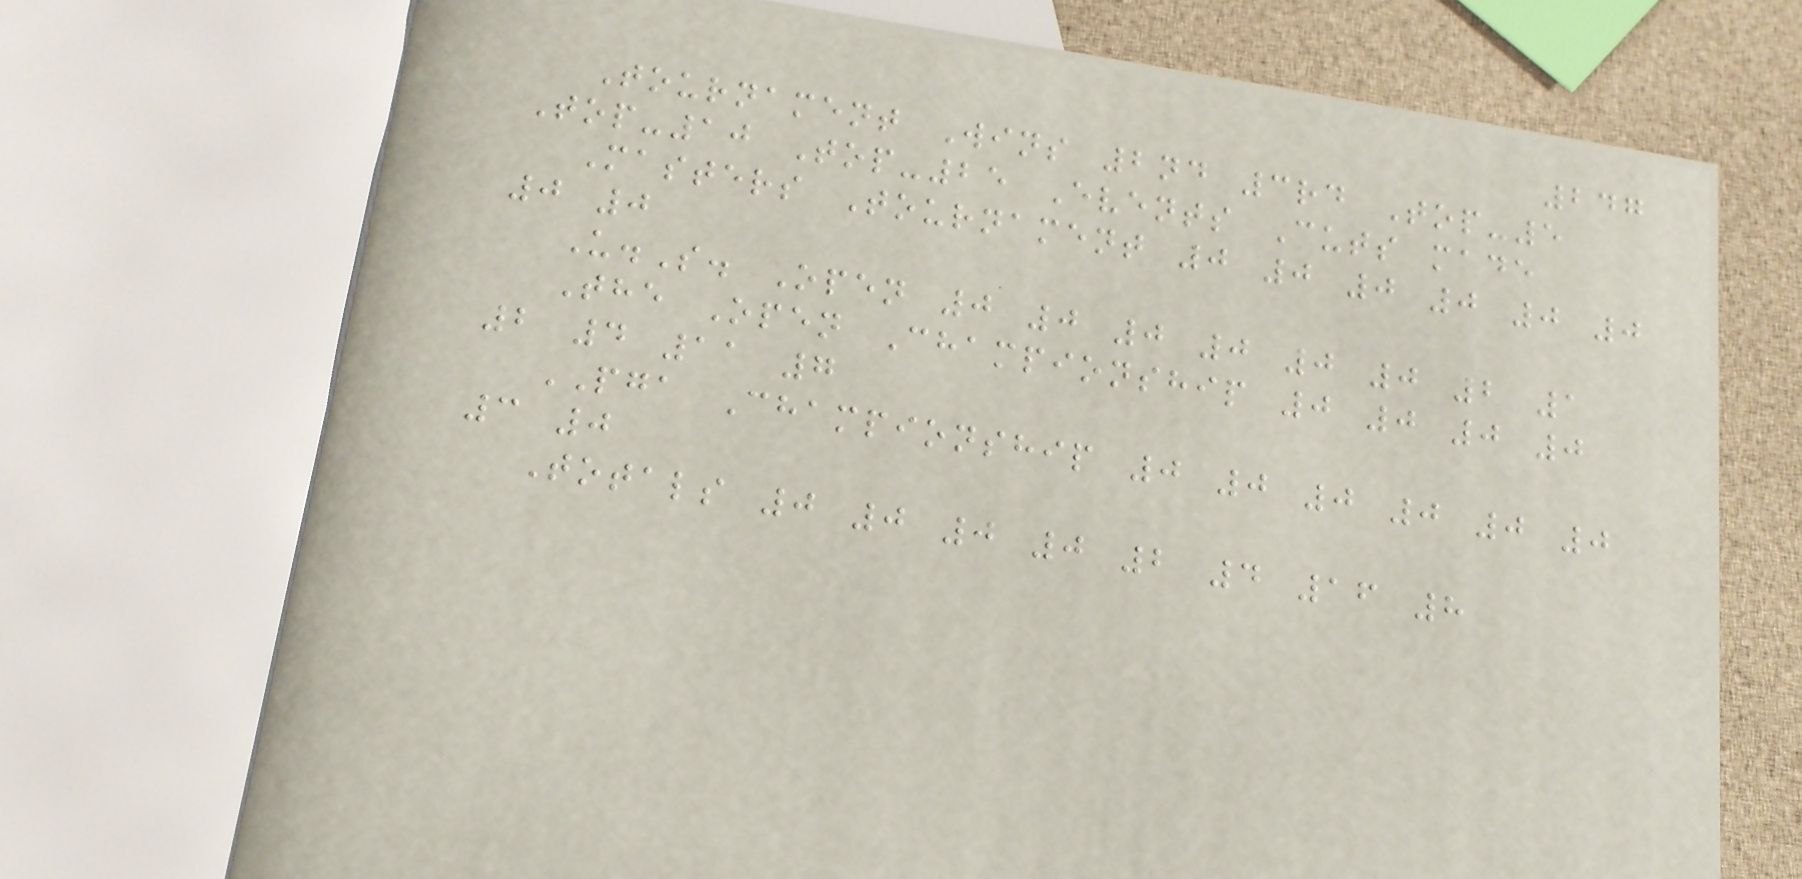247
Tournament Wins 2nd 3rd Top-5
Top-10 Top-25 Events Cuts made
Masters Tournament 0 0 0 0 0 0
0 0
U.S. Open 0 0 0 0 0 0 2 1
The Open Championship 0 0 0 0
2 4 11 7
PGA Championship 0 0 0 0 0 0
3 0
Totals 0 0 0 0 2 4 16 8
